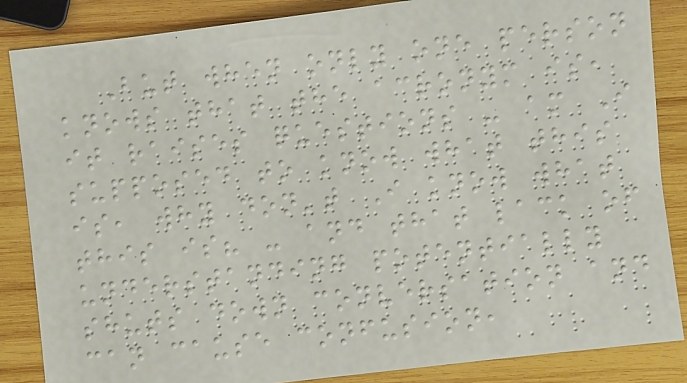But when only one person
knows that the acronym is,
it raises questions - am I
supposed to know what this
is, why don't I know what
this is? - and that lack of
understanding potentially
shuts down conversation and
can cause confusion,
